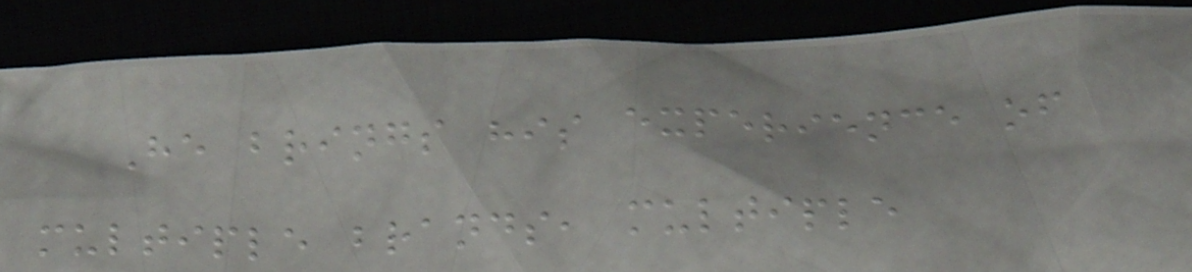He brings his experience of
multiple brands, multiple
